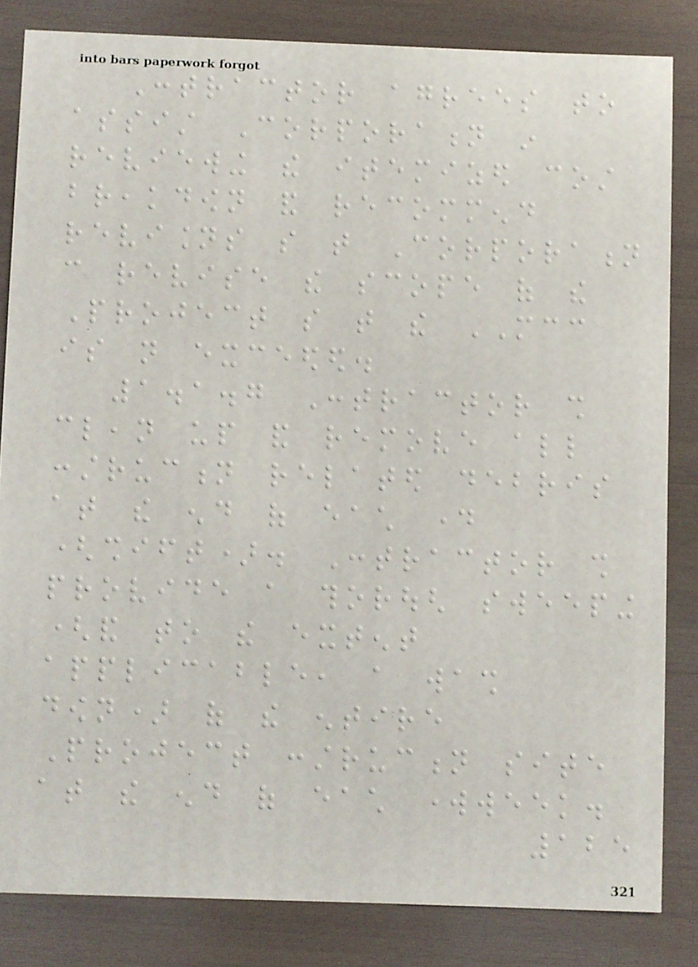Contractor agrees to
assist Corporation in
reviewing the itemized cost
breakdown and recommend
revisions so that Corporation
can revise the scope of the
Project so that the MCC
is not exceeded.
1.1.7 Contractor shall
clean up and remove all
construction related debris
at the end of each day
(shift). Contractor shall
provide a thorough sweeping
(and to the extent
applicable, a wash
down) of the entire
Project construction site
at the end of each workweek.
125
